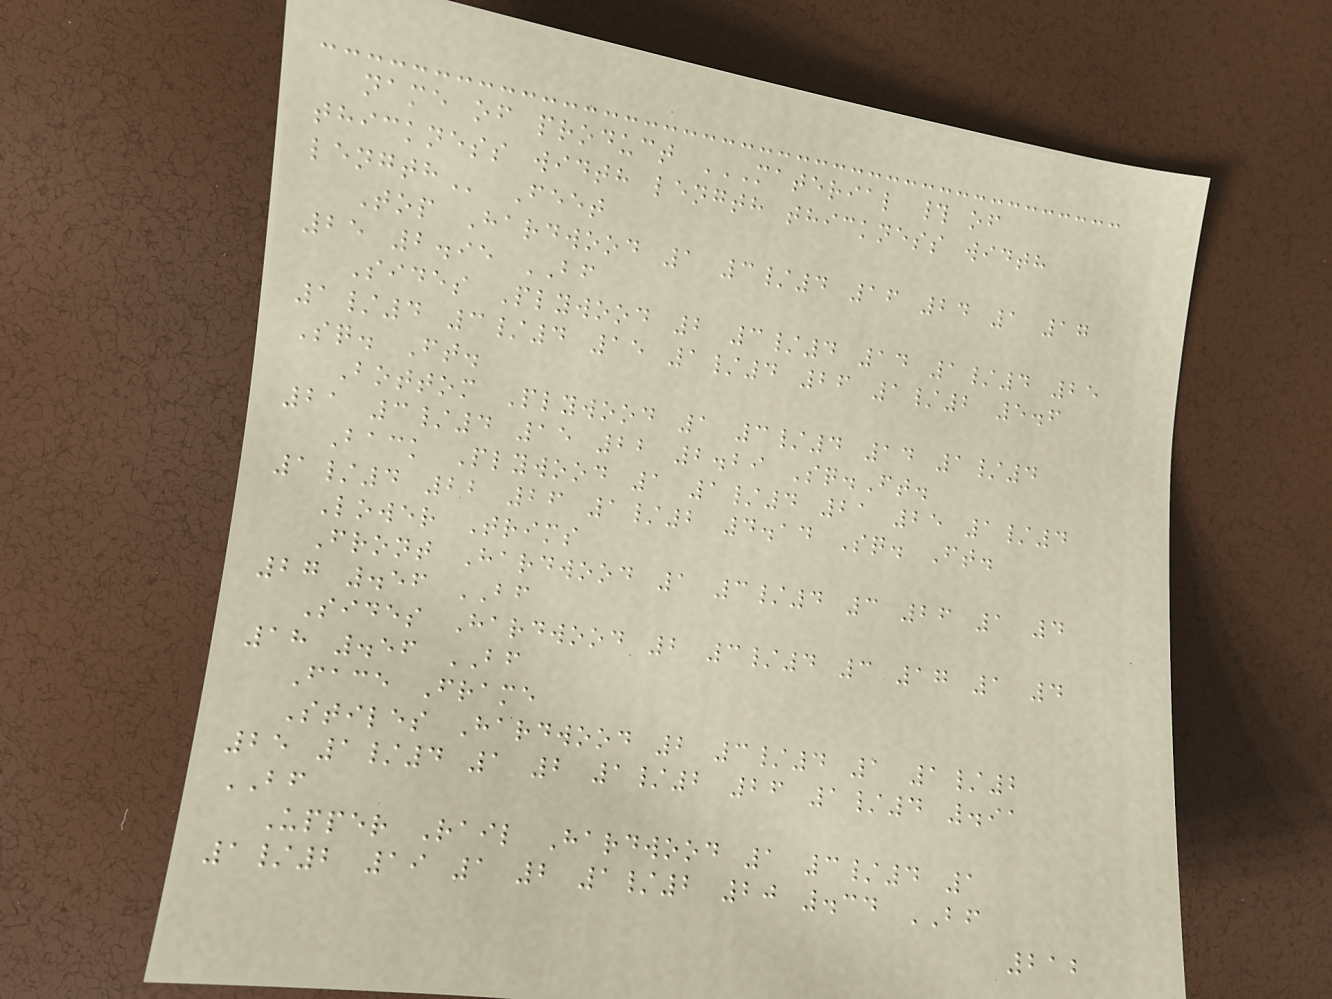name of product MATERIAL # OF
THICKNESS WIDTH LENGTH THICKNESS WIDTH
LENGTH Feet
Top Hardwood 1 3/4 16 24 1 17
25 2.95 BF
Sides Plywood 2 3/4 14 1/4 25
1/4 3/4 15 1/4 26 1/2 5.6
Sq. Ft.
Bottom Plywood 1 3/4 14 1/4
21 3/4 15 22 2.29 Sq.Ft.
Back Plywood 1 1/4 21 25 1/4
1/4 22 26 1/2 4.14 Sq. Ft.
Lower Trims
Front Hardwood 1 3/4 3 26 1 4
27 .56 BF
Sides Hardwood 2 3/4 3 17 1 4
18 .56 BF
Face Frame
Stiles Hardwood 2 3/4 1 1/2
25 1/4 1 2 1/2 26 1/4 .91
BF
Upper Rail Hardwood 1 3/4 1
1/2 19 1 2 1/2 20 .34 BF
212
